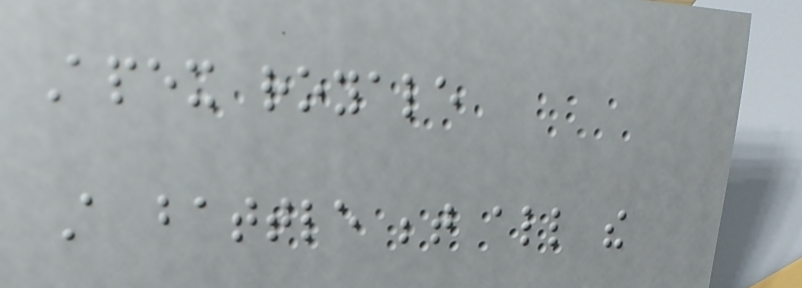Apex royale
A battle between all the
